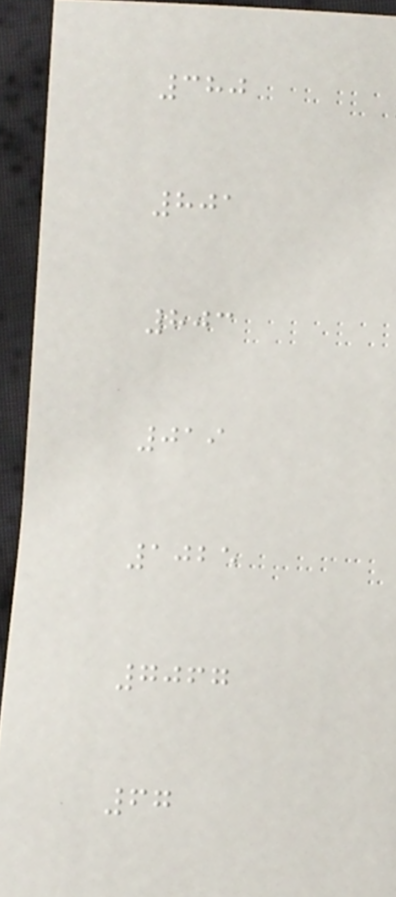380
801
803
019
1025
7067
67
